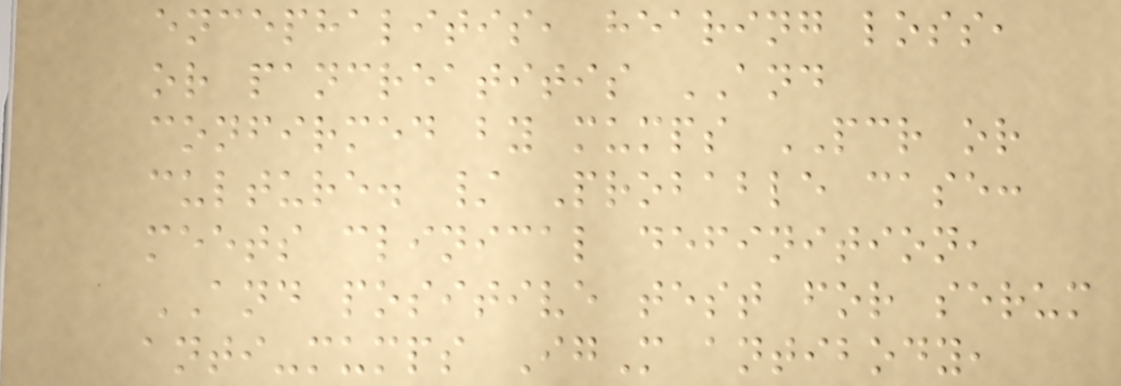encephalitis, hearing loss,
or pancreatitis AND
confirmed by mumps PCR or
culture. / Probable case:
meets clinical definition,
AND positive test for serum
anti-mumps IgM antibody,
